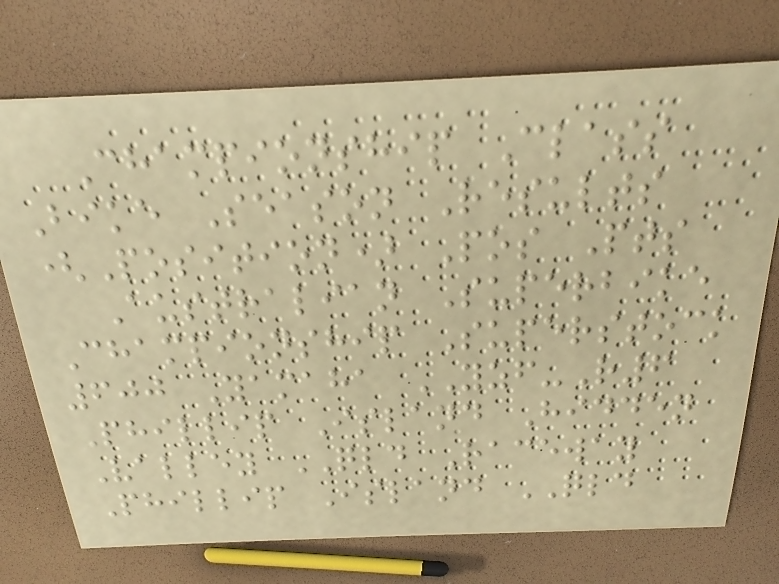Championship Class
Bike Season Results
(Position) Pos Pts
Australian Superbike
Championship Superstock
600 Yamaha YZF-R6
Phillip Island Hidden
Valley QLD Raceway
Phillip Island QLD
